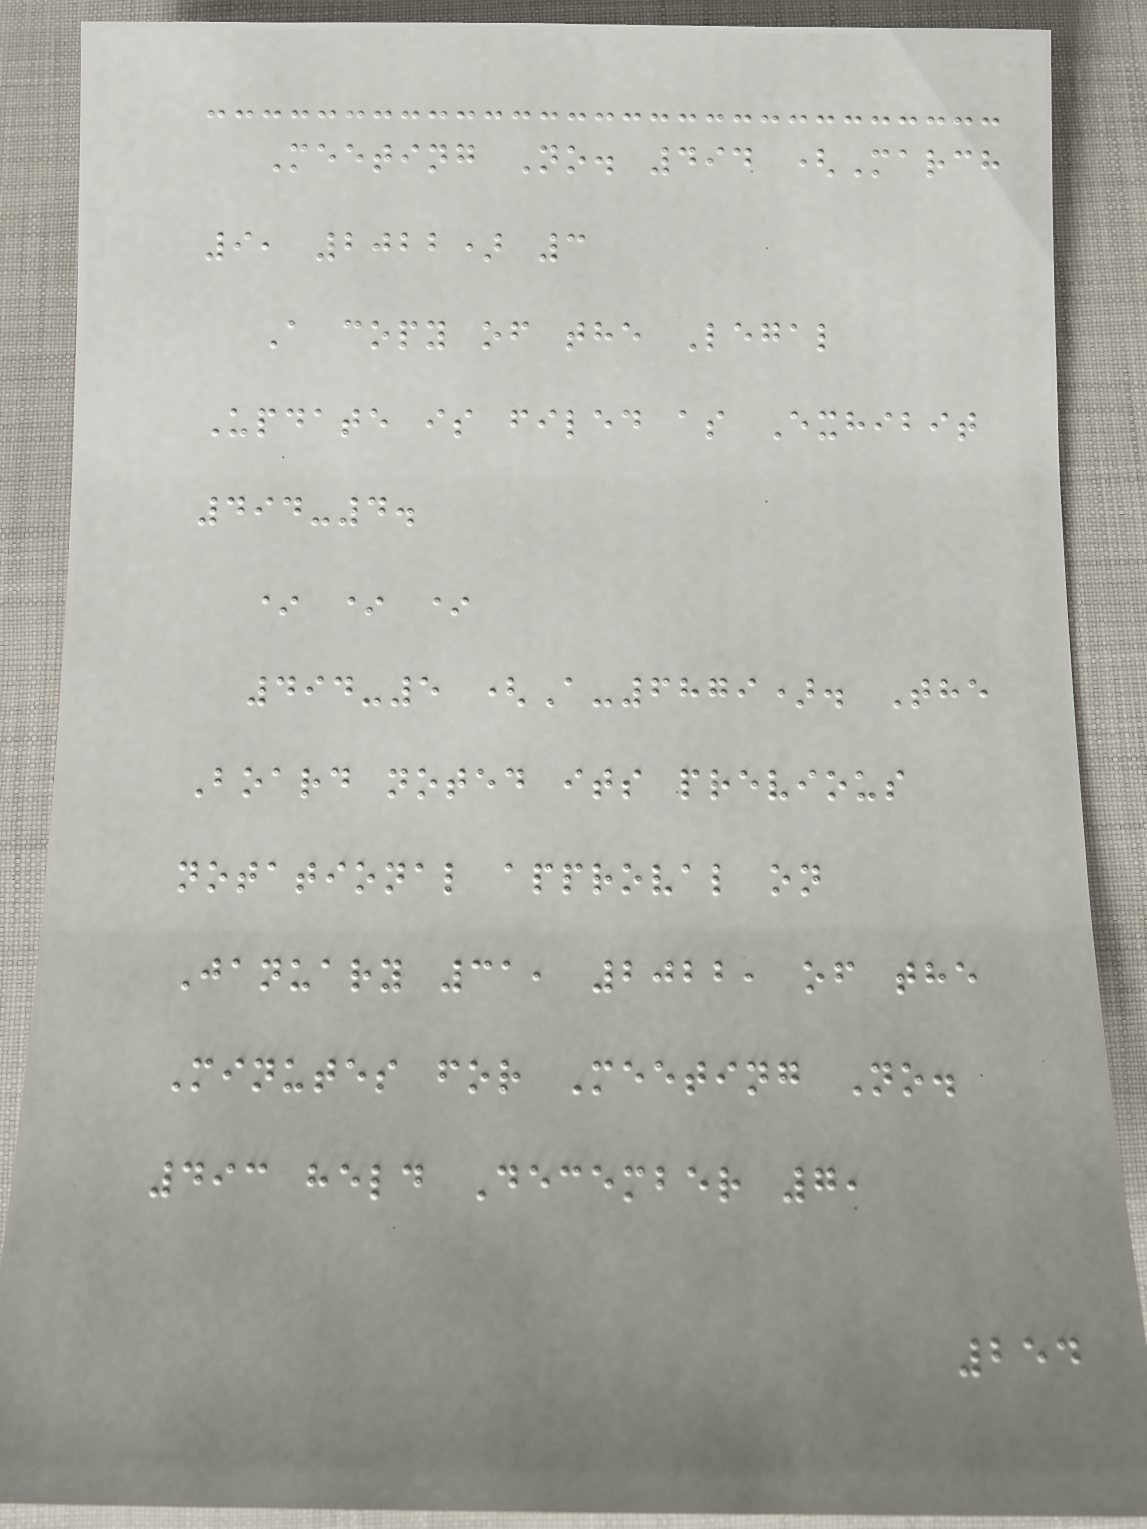Meeting No. 494 (March
9, 2022) 3
A copy of the Legal
Update is filed as Exhibit
494-4.
* * *
494-5 (A-6879). The
Board noted its previous
notational approval on
January 31, 2022, of the
Minutes for Meeting No.
493 held December 7,
254
